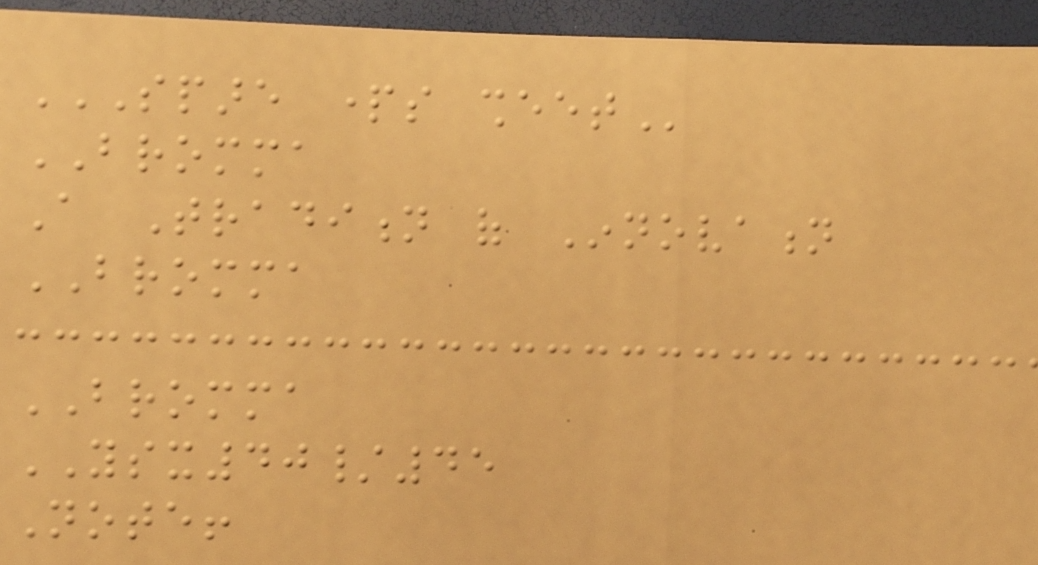SPARE PARTS SHEET
BROMMA
A Tradition of Innovation
BROMMA
BROMMA
YSX40/45
Note!
